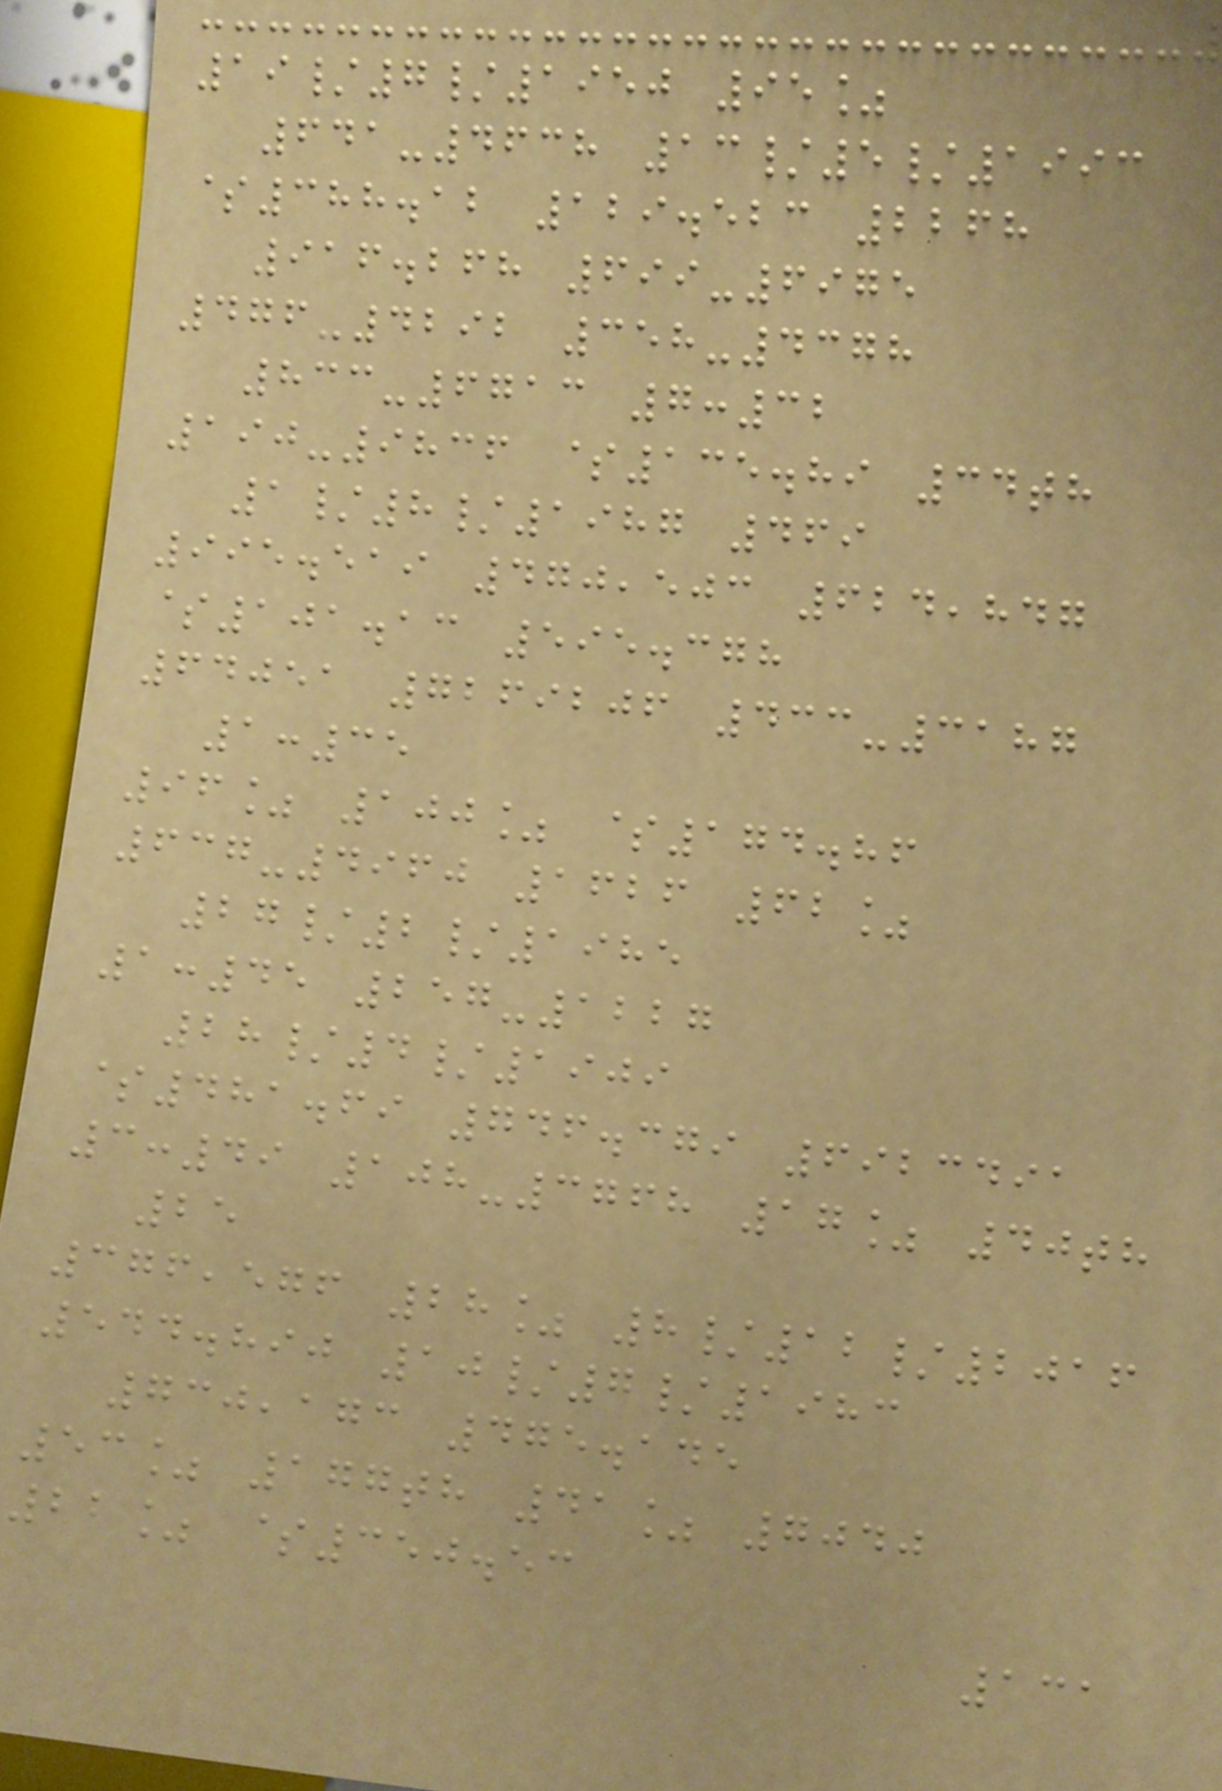19/7/1950 95%
641-4638 13/5/1993
$388.12 129.523 2268
916.268 699-6975
476-4292 358-4378
833-6713 7:32
190-9836 $135.89 34th
1/8/1987 469
995.519 470,503 624,847
$101.13 595.378
64051 7269206 433-3187
1:35
96% 100% $174.86
637-4960 1626 62%
27/2/1985
1:45 257-1227
28/4/1909
$481.69 746.379 6923491
3:49 108-3768 17% 40th
25
376,576 28% 8/12/2016
544.890 10/7/1983
730,173 475.145
53% 177th 41% 7040
22% $350.53
131
